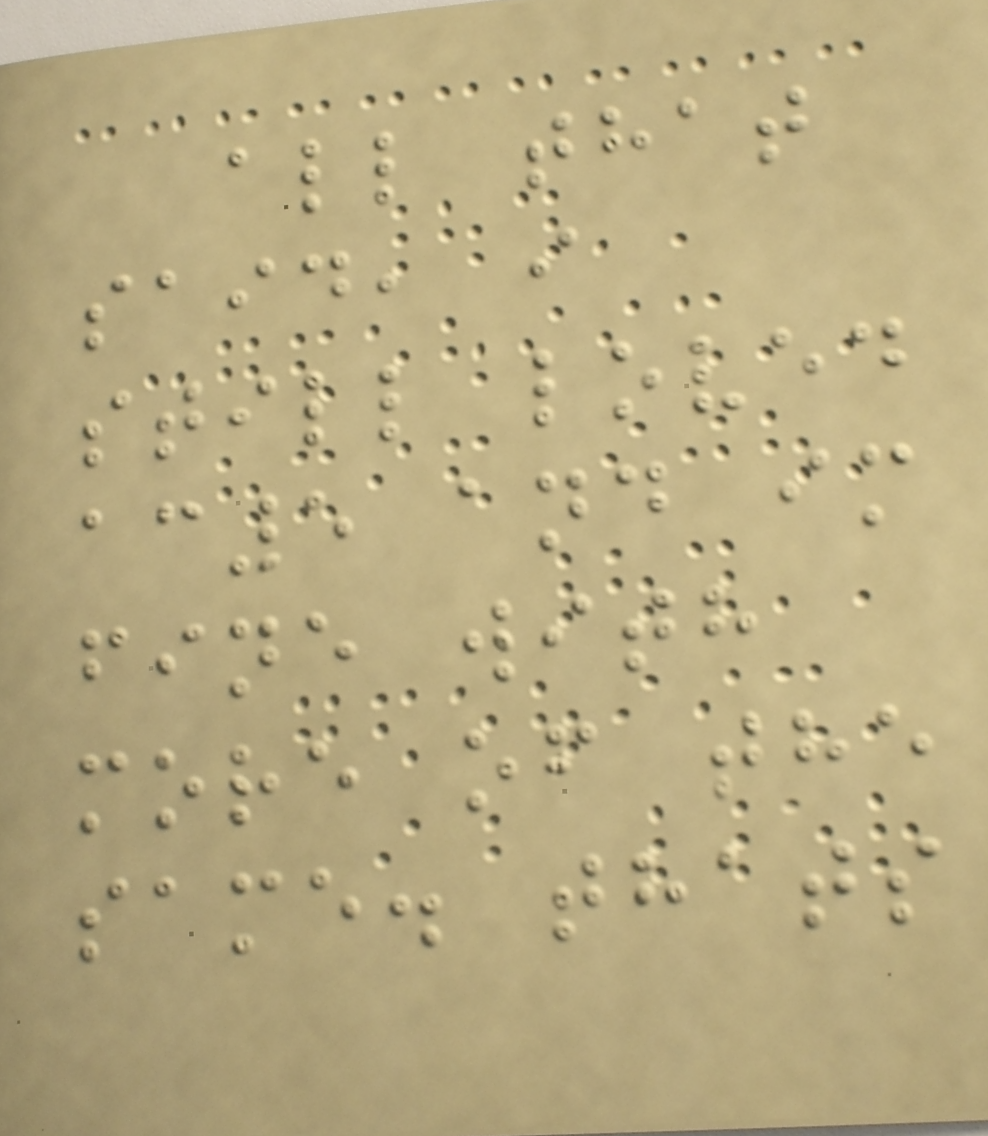all that
said, i
still loved
ac5 and im
fine with
more of the
same. thats
